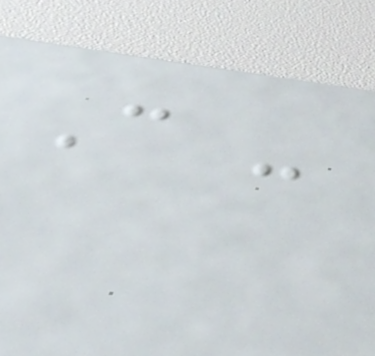C -
